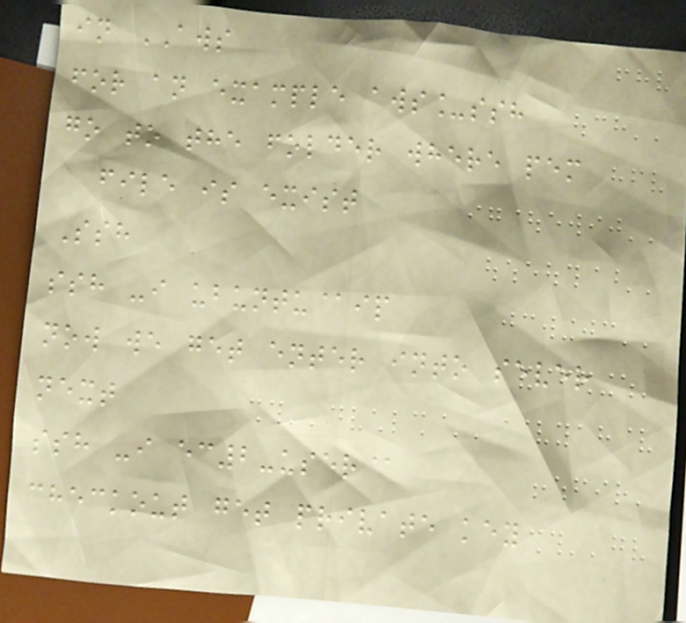in AWS
for an example aws_ssh
go to the folder where pem
file is exist
Ssh
ssh -i ubuntu@ip
now we get enter into sever
next
ssh -i ec2-user@
checkout get private key
